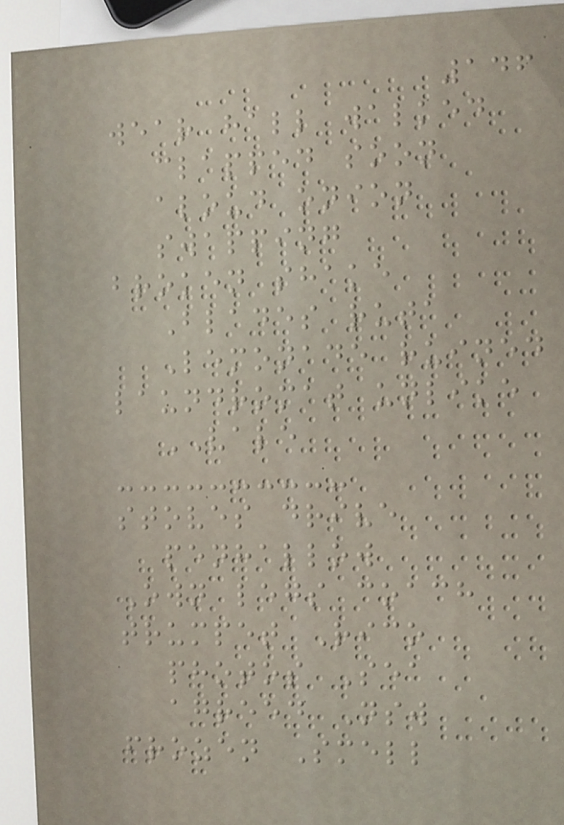146
wear hall walked
clapped soon
aloud onion
swapping
broken shake
Blades ruta
Lemonade ruined
laundromat unlike
VALE
stoves drive
penhallow
Own legs coach
trumpet Rico
photos Sea
agreed Nsw
frozen Smell
